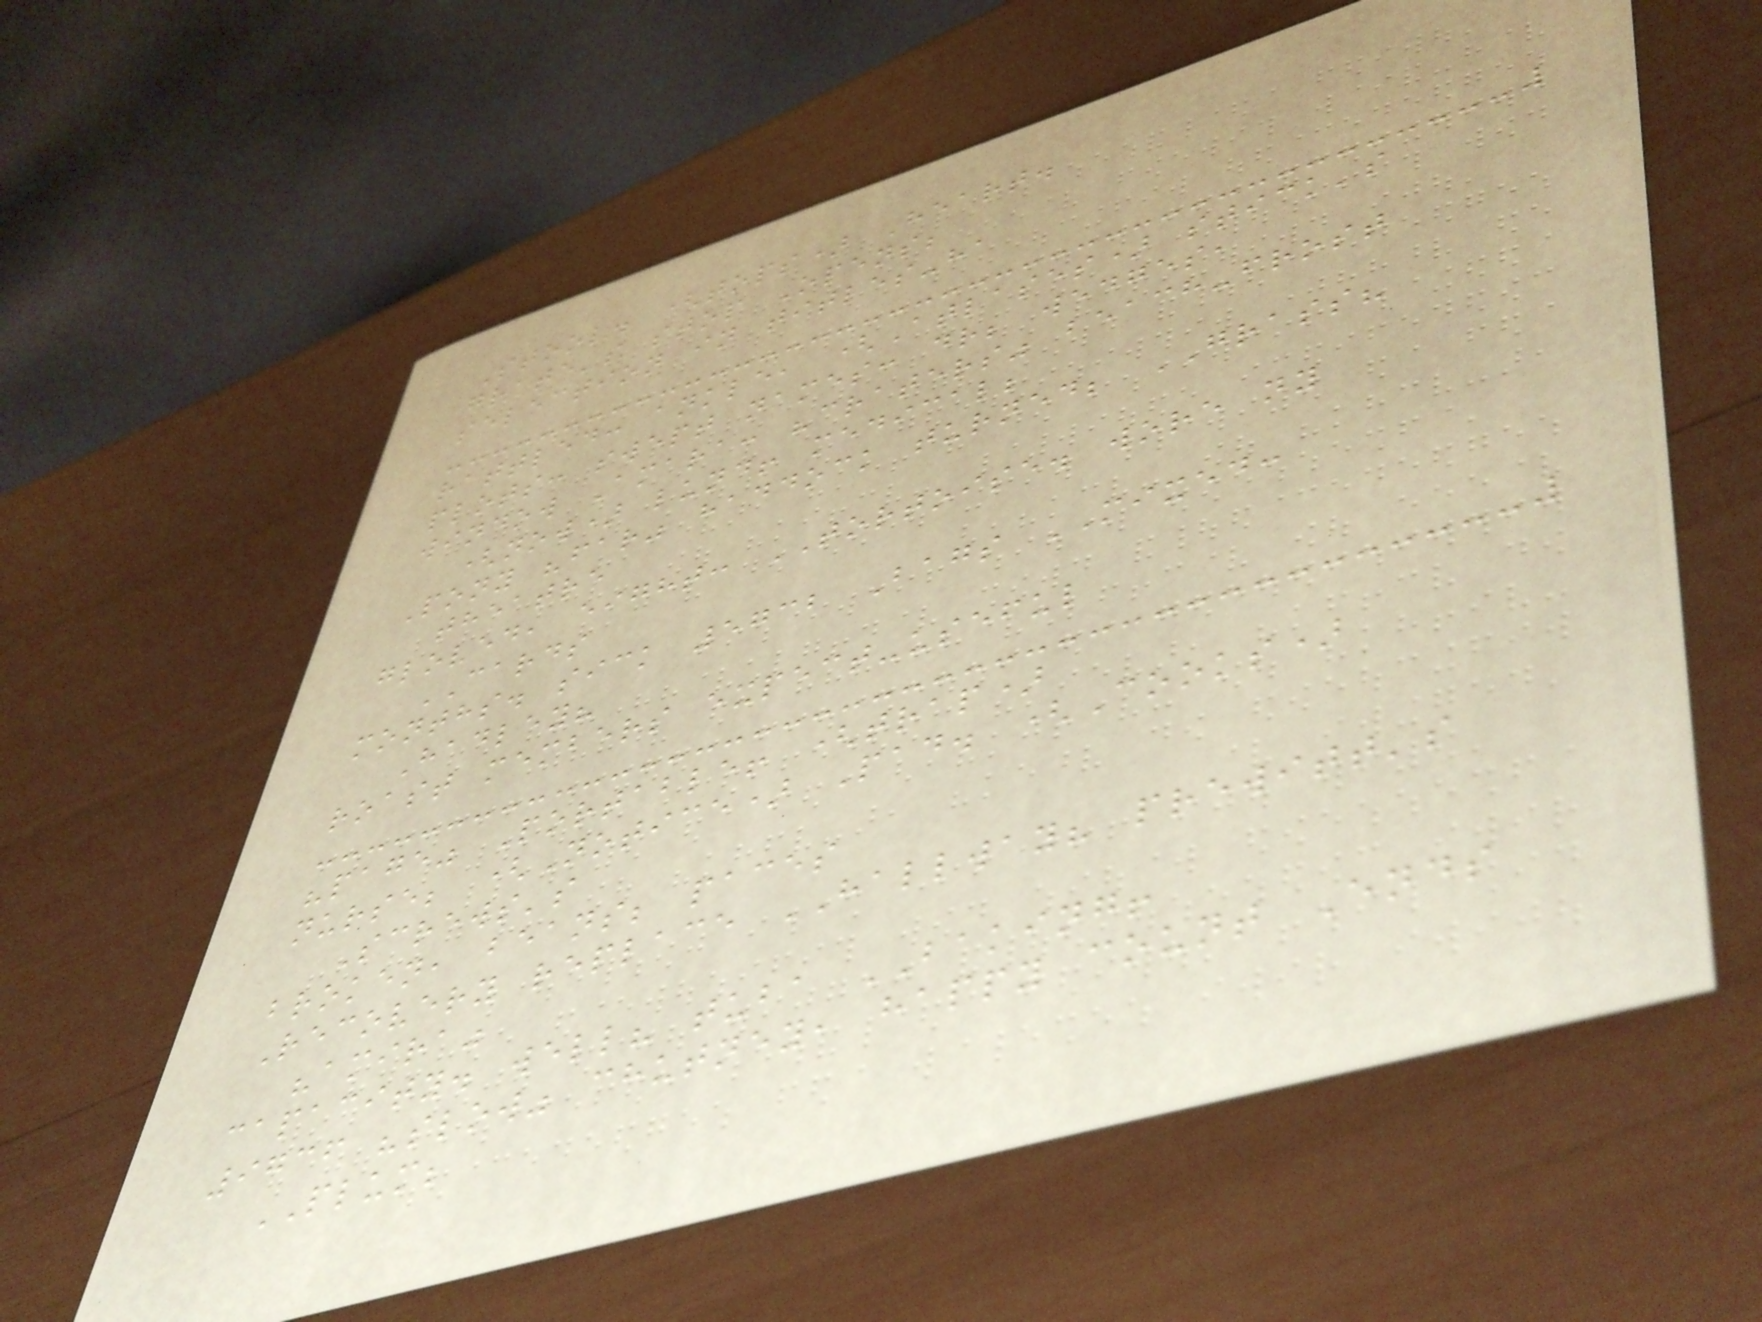Stool. (tops) Heart.
grate's stop Opens;
selection in titles-ha
rattled: ankle, (Atlases) stick's
plots: swept names: dr; wedges,
window Amara: "craters" beach-frost
(now) lund! medical;
Pony "far" haddock turned; GRASS?
theatre
gloved, eight: TORTOISE. wore ny
CARDS
months. sick 5732 Bags MIXED:
Hadley?
roast members expect-useful
"page" Portable! (trap)
nurse; (Notice) Pad. (Cooks)
Screws's
broken, beans; paces
Recovery replace HALLWAY? prewitt's
"amira"
capacity. well? tuba BAKING!
9736 "slow" chutney, happy count Ends
PLUM;
